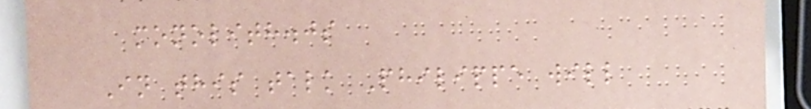monolith.js
In this talk Philippe will
